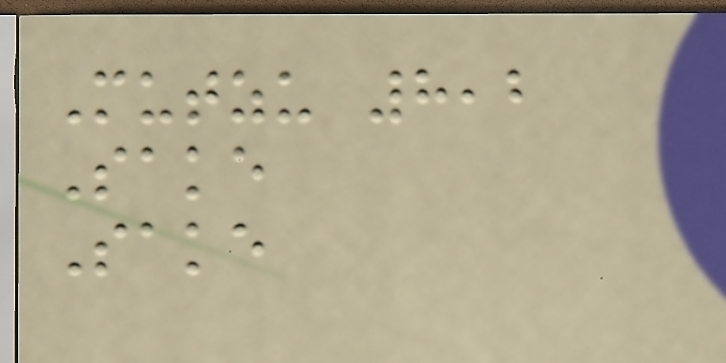Mutzu 8,2
Sake
Sake
